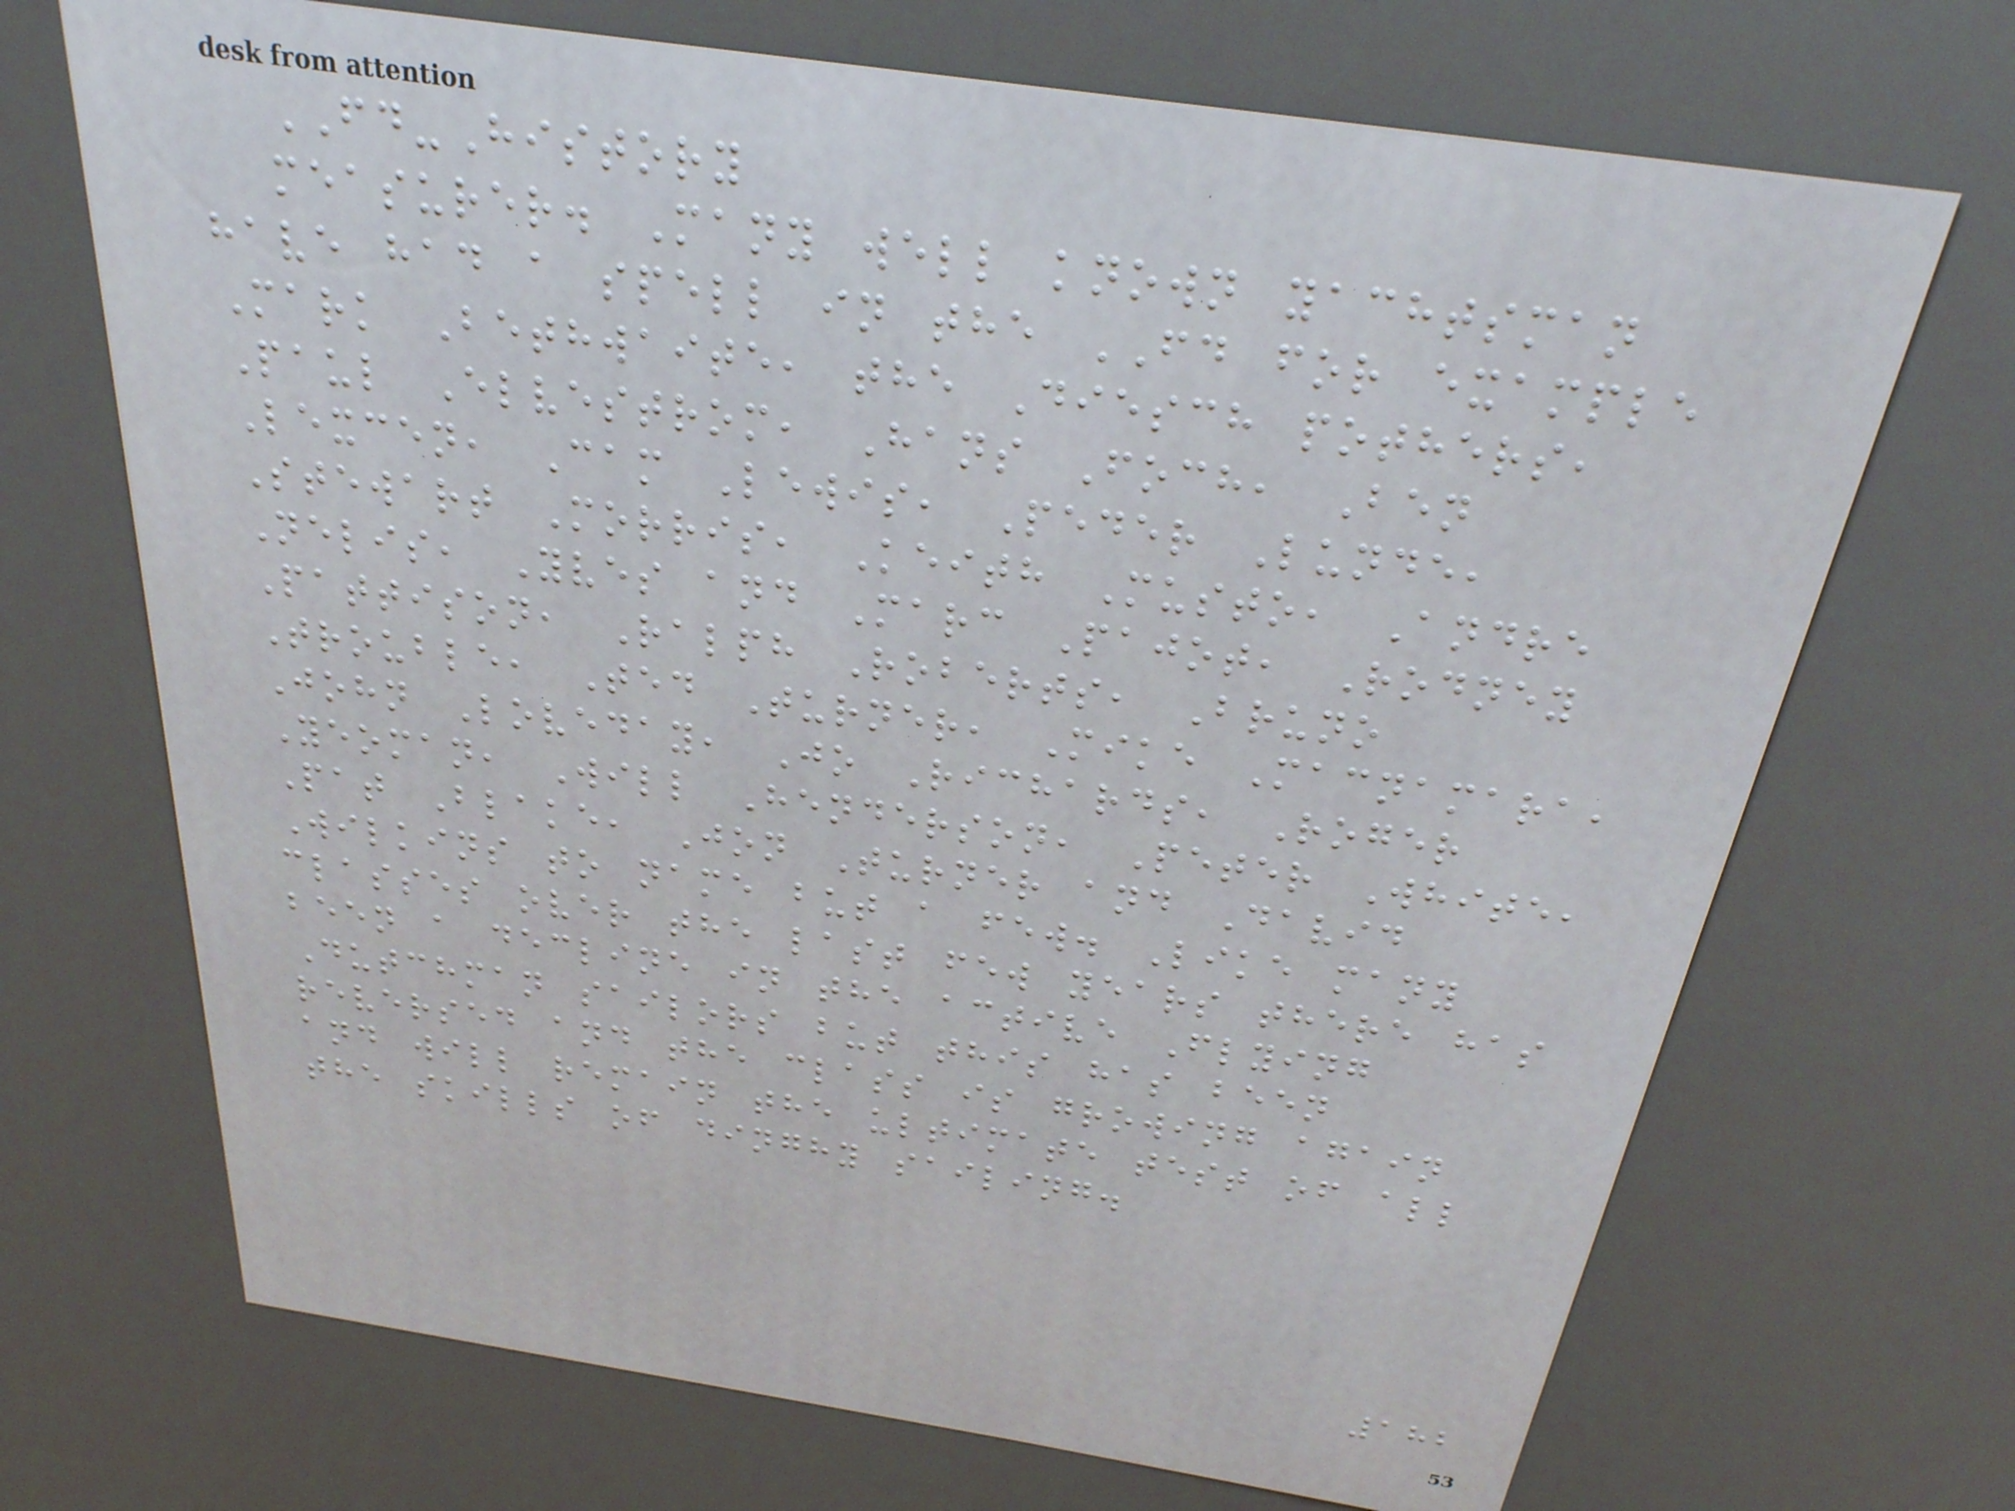FD-History
measurer. Many well known yachtsman
have had a spell in the FD for example
Mark Bethwaite, the Diesch pothers,
Paul Elvestrom, Hans Foch, Ben
Lexcen, Cam Lewis, Peder Lunde,
Stewart Morris, Keith Musto, Andre
Nelis, Yves and Marc Pajot, Rodney
Pattison, Ralph Roberts, Bruno
Trouble, Ted Turner, Mike Macnamara,
John Loveday, Jo Richards, Roger
Yeoman, Will Henderson, Peter White,
Pat Blake, Jon Turner and David
Wilkins to name but a few. Like many
classes over the last few years there has
been a decline in the active Flying
Dutchman sailors but this has been
reversed and the class is growing again
and will remain the ultimate test of all
the skills of dinghy sailing.
182
